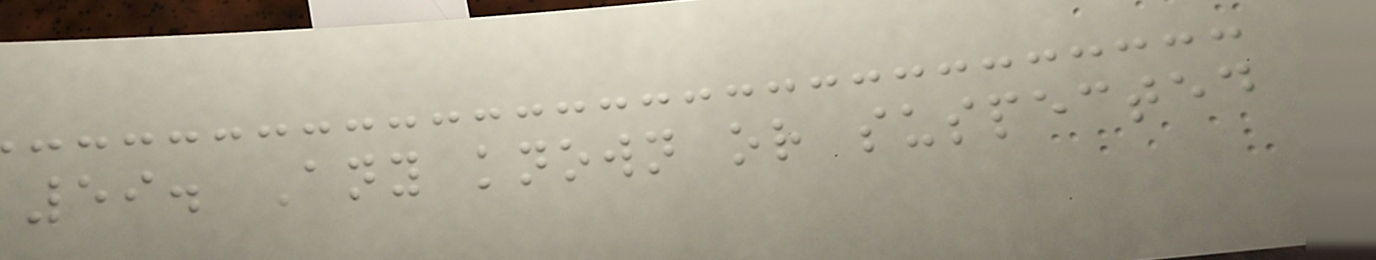59. Any known or suspected
